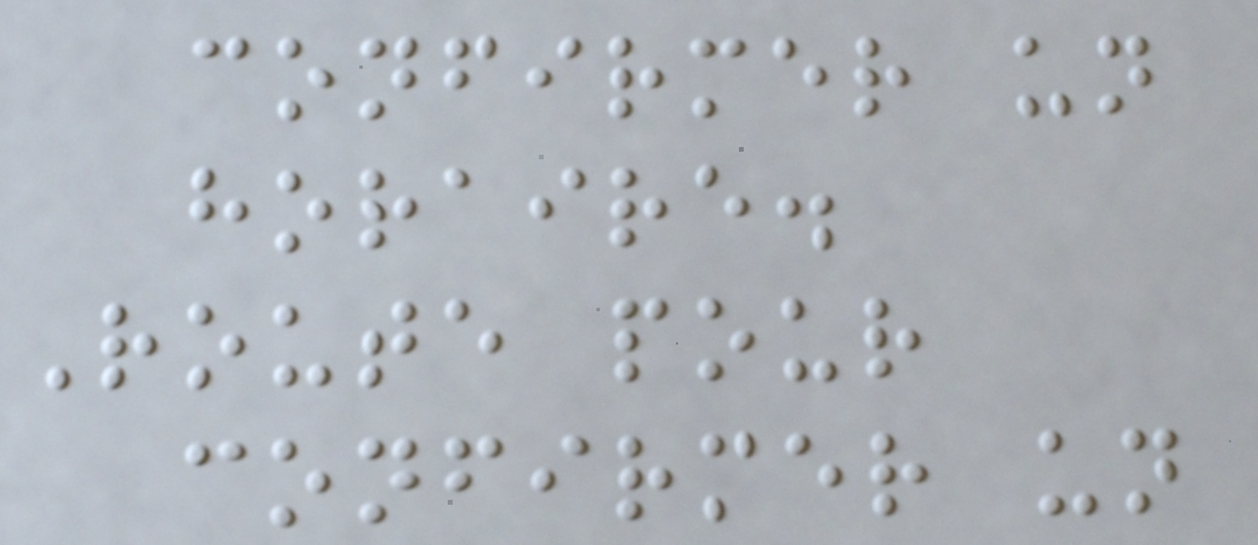confirmer un
horaire.
Route pour
confirmer un
